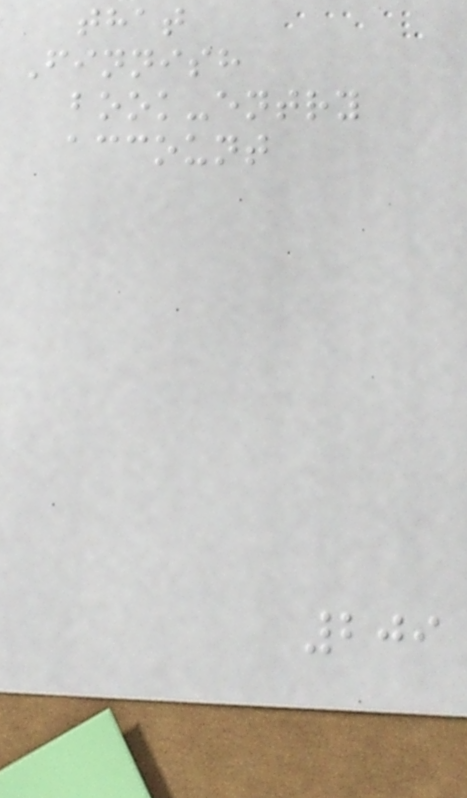that
Finnish
book-entry
account
209
